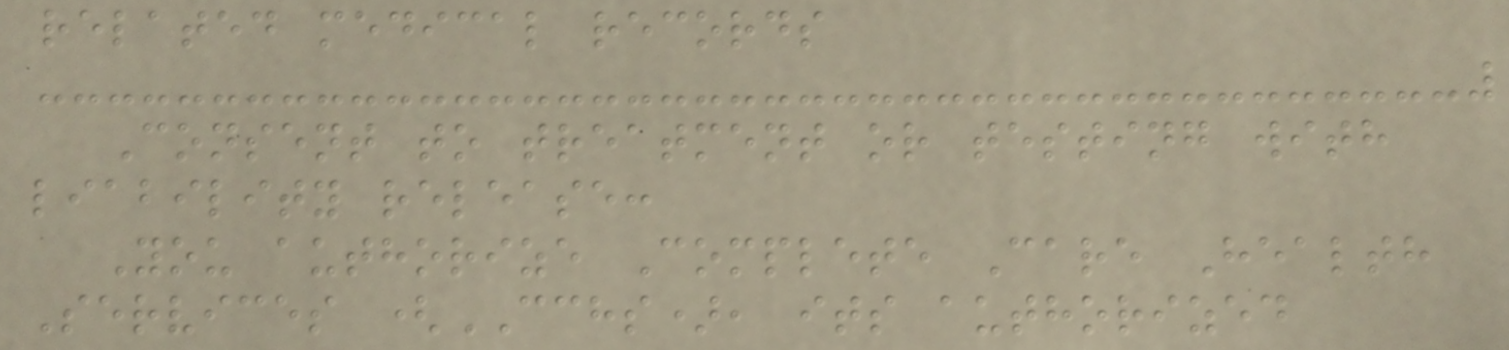related medical records
Consent to treatment or testing with
liability release:
You authorize Complete Care Health
Services (CCHS), its authorized
